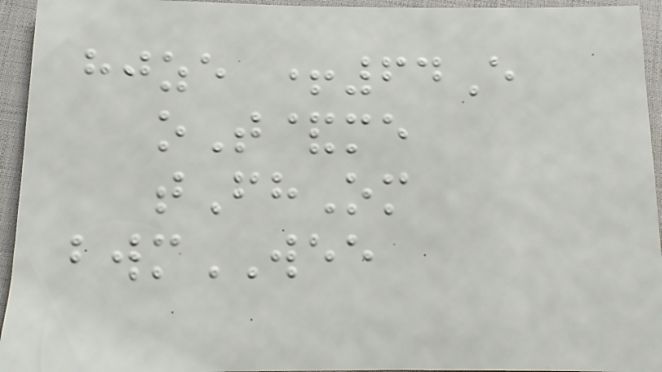hjze +64E
oT&me
tFhOm
bwmWEE
